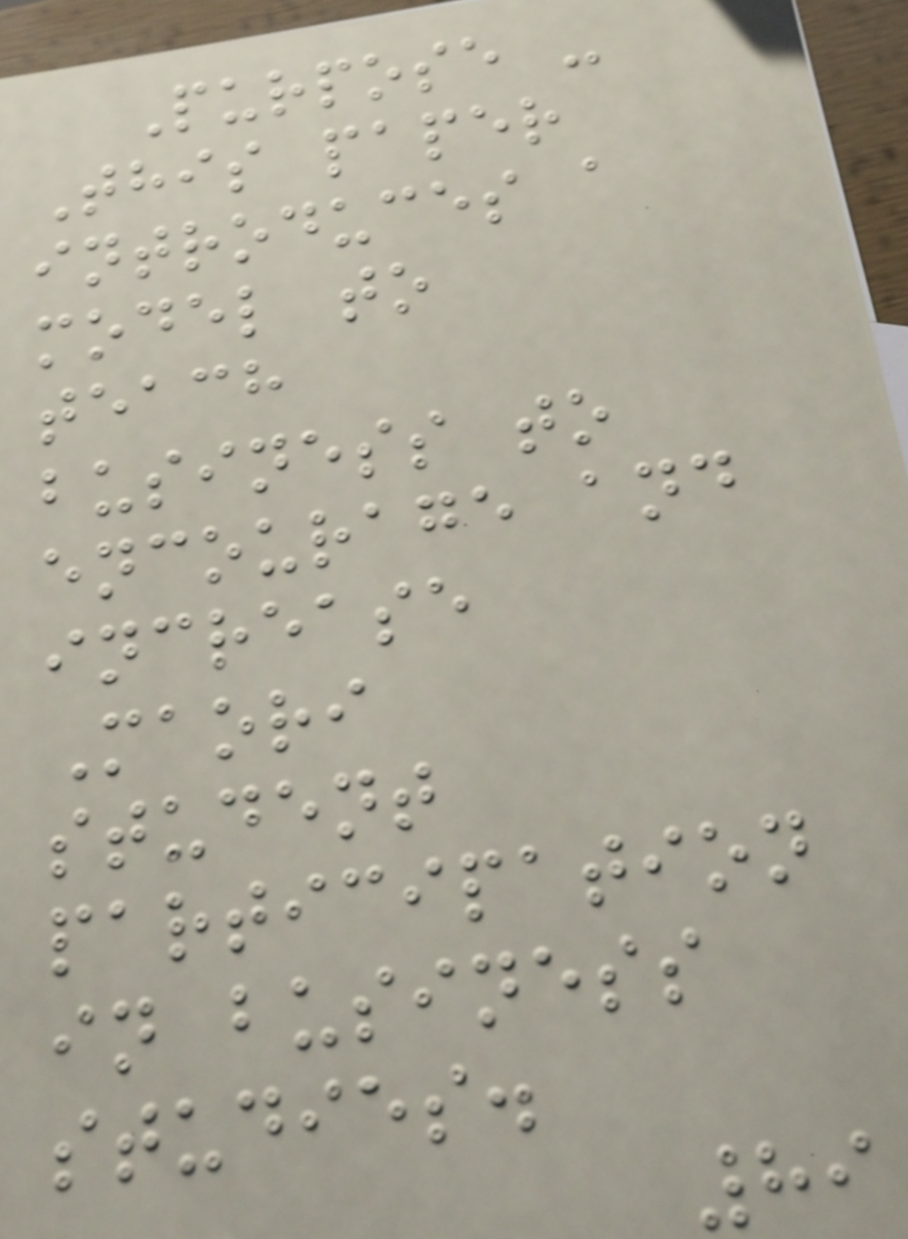Purpose -
This paper
introduces a
model to
teach
business to
encourage and
increase
Maori
student
participation
in business
studies.
89
